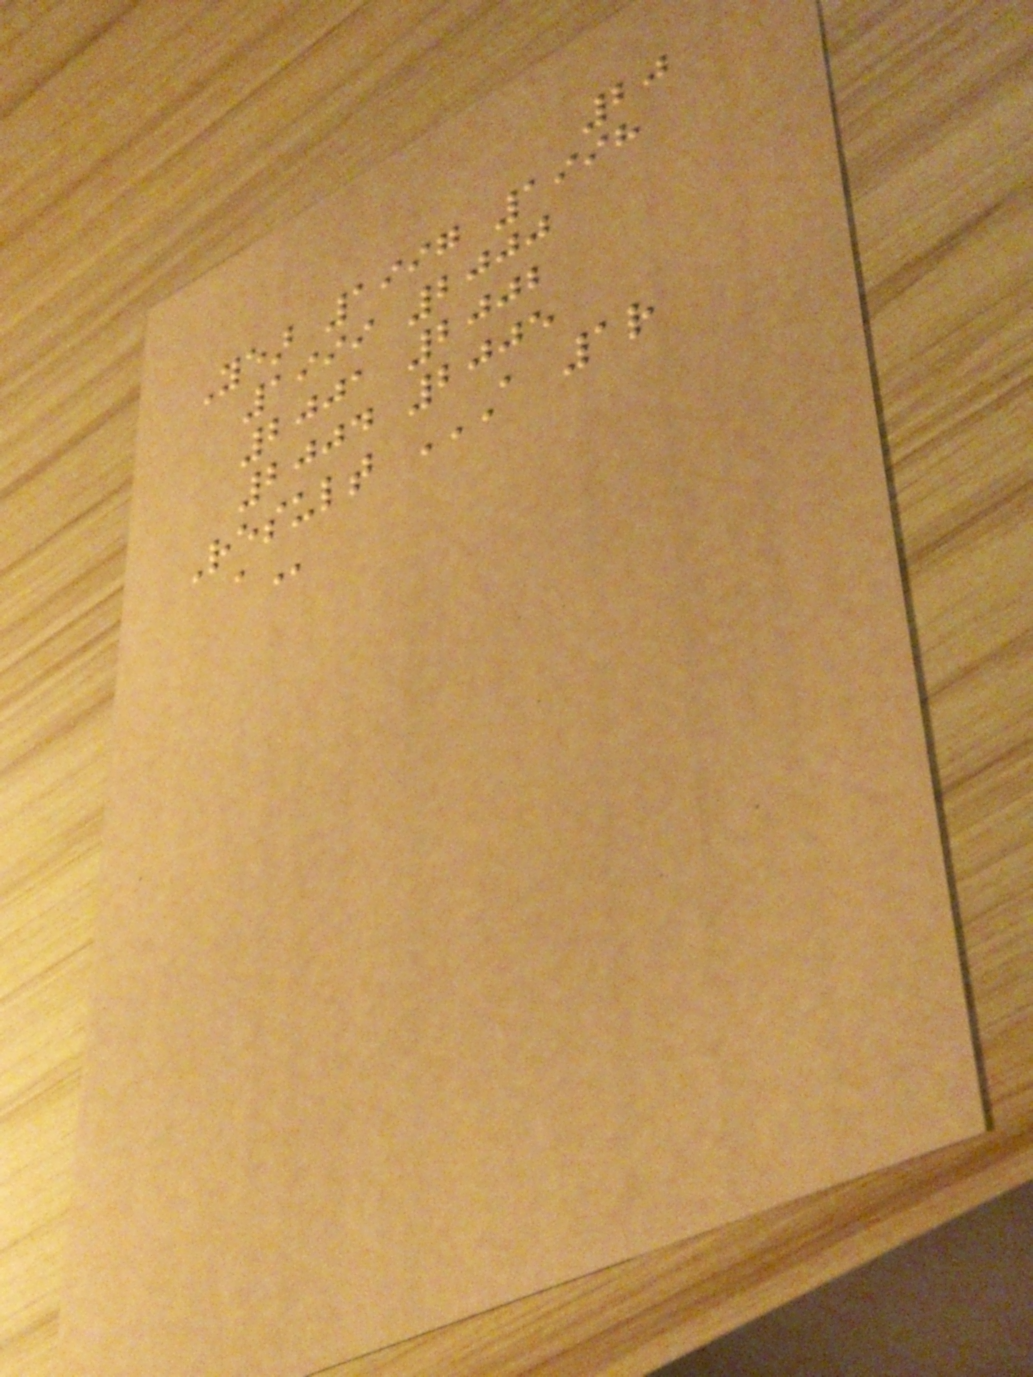20
Year 1997 1998
1999 2000
2001 2002
2004 2005
Result A 1R
A
